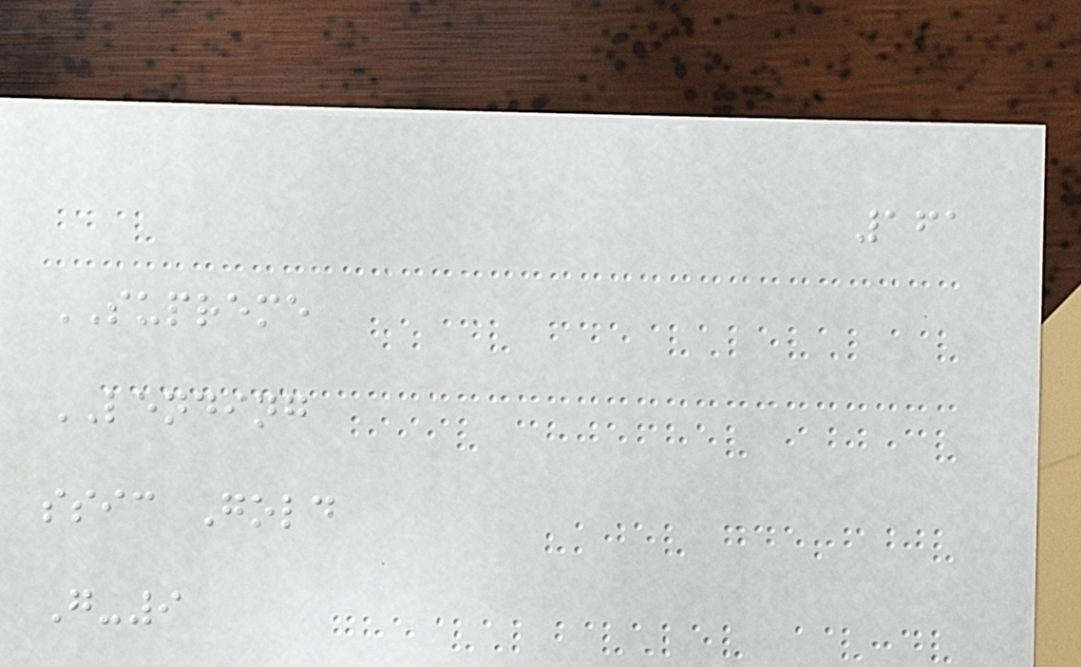161
SUPREME
LENDING
ssic Gold
G-9
